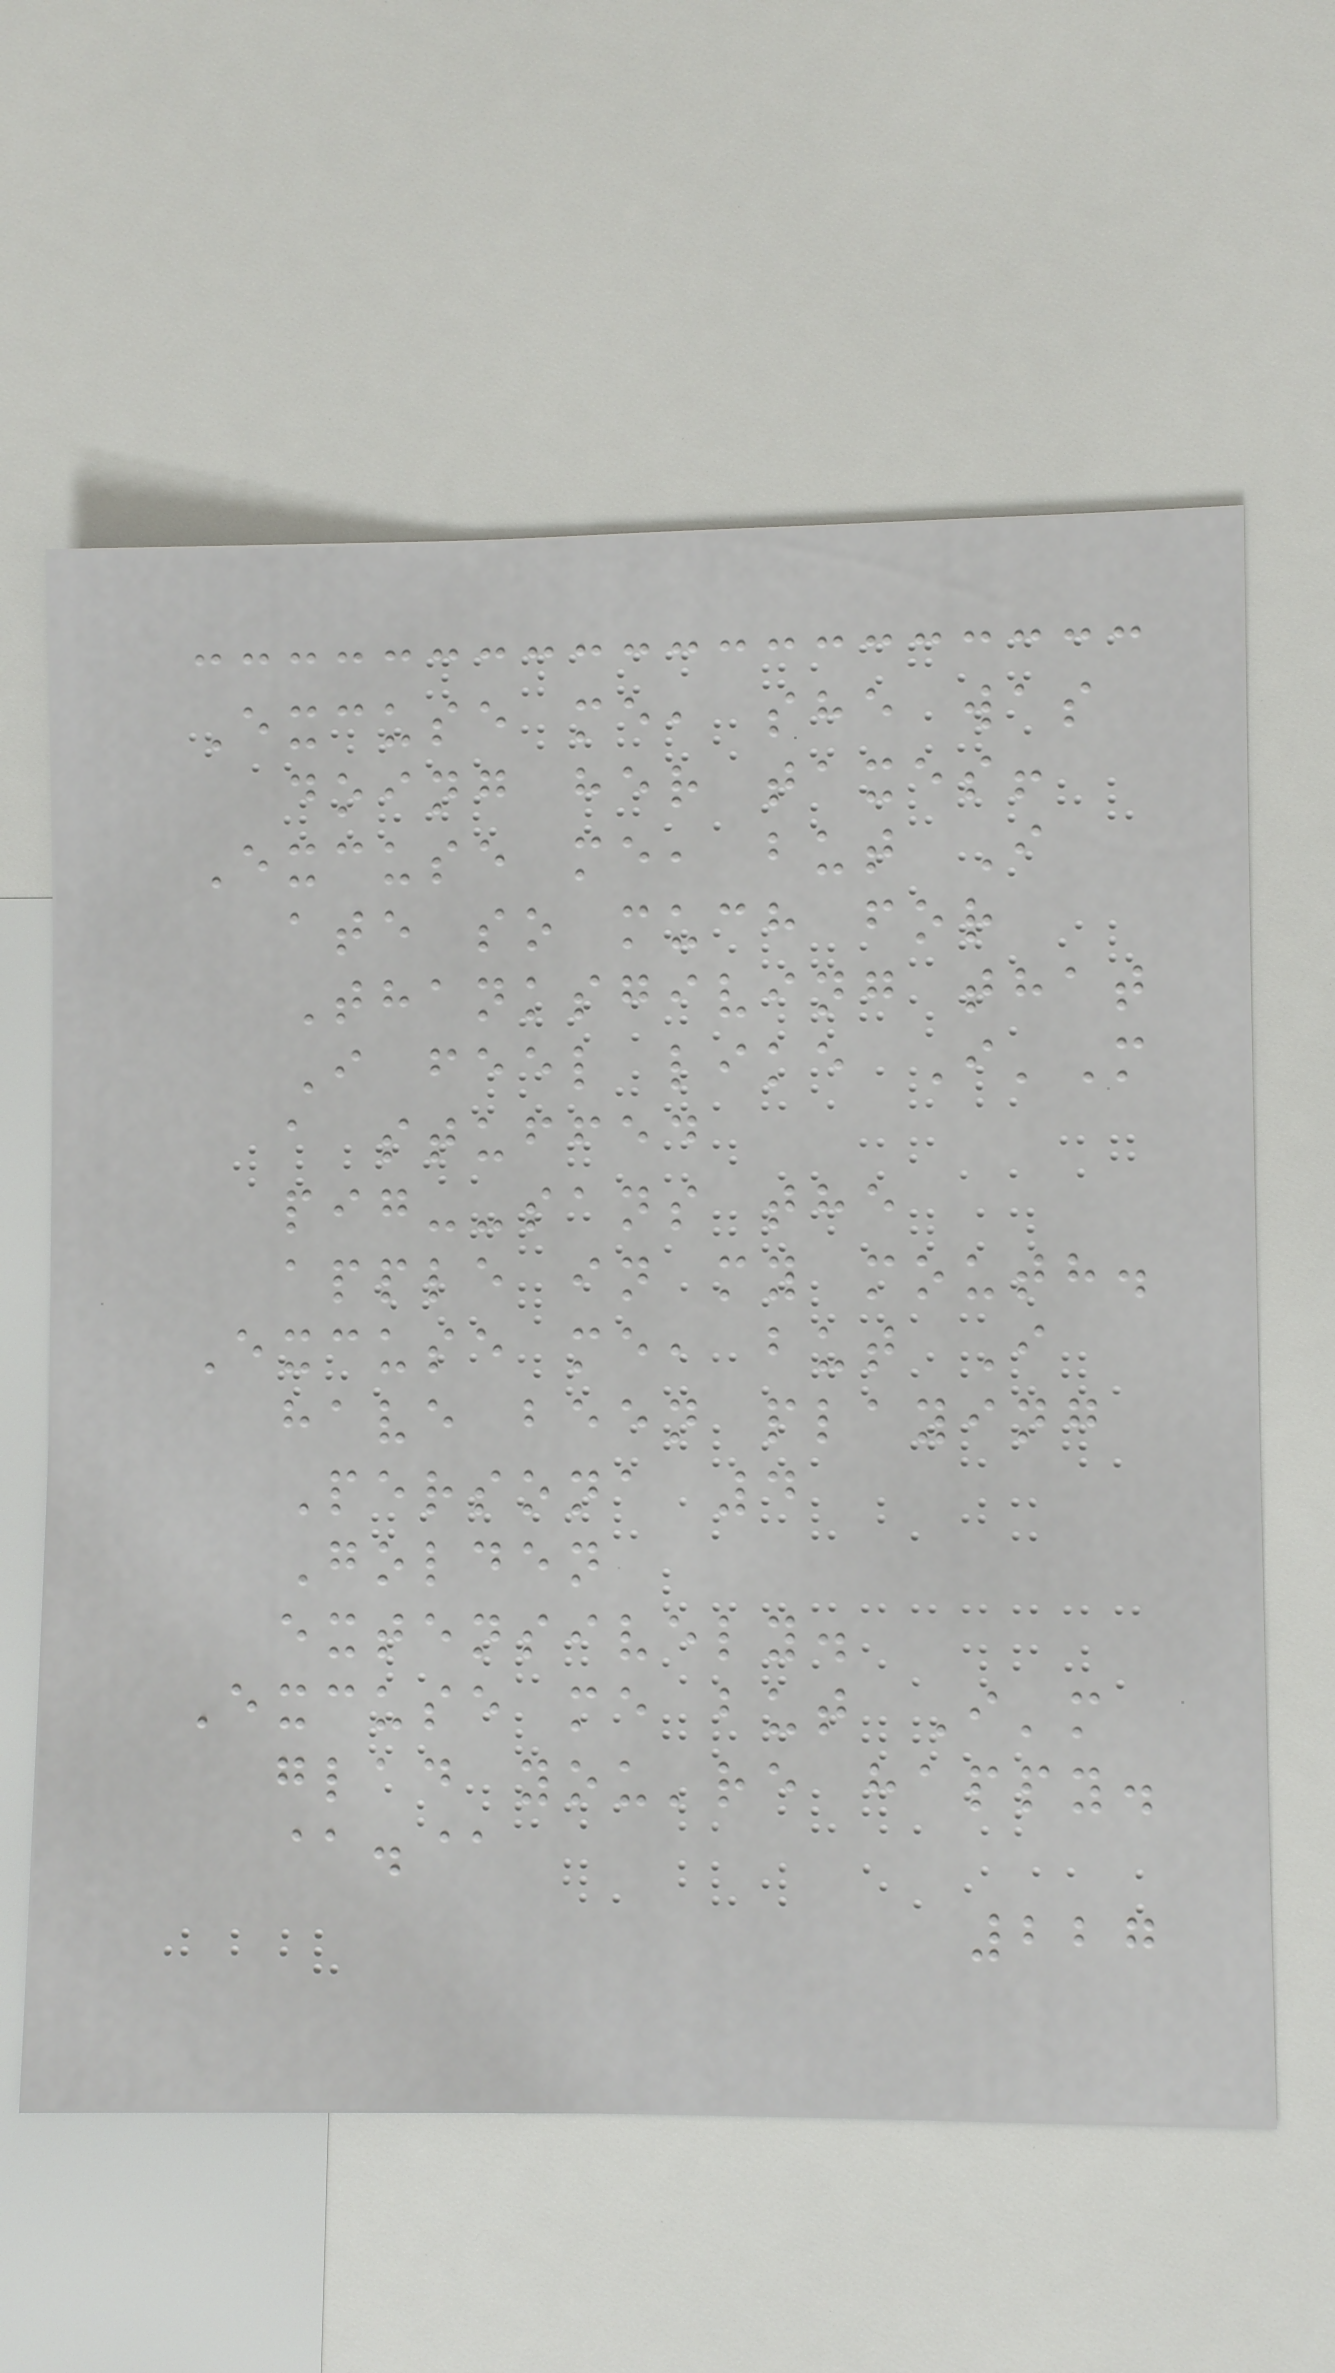Excuse me, she was
doing her taxes!
Excuse me, but I
ate so much for
Thanksgiving that
I feel like I'M
a stuffed
pig--sans the
apple in my mouth.
Excuse me, but I
have been playing
Persona 4
Golden
extensively.
Excuse me but I'm
glad you're happy.
@.@
227
